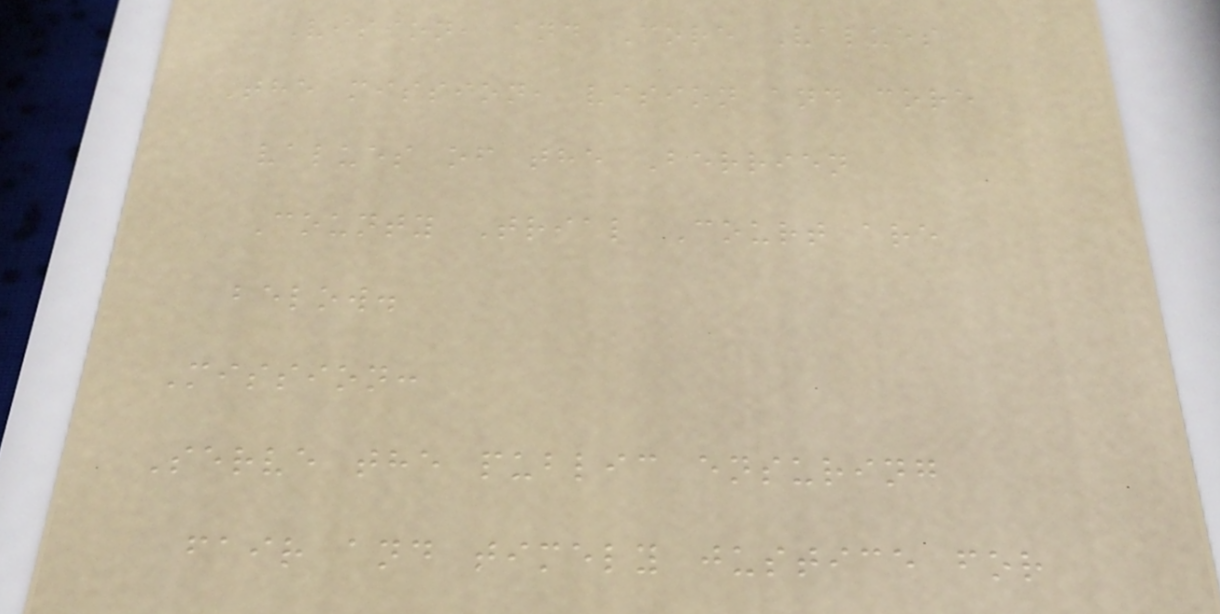Vision, and Core Values
The mission, vision and core
values of the Berrien
County Trial Court are
below.
Mission:
Serve the public ensuring
fair and timely justice for
